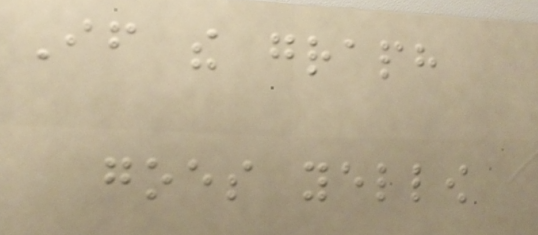If the graph
goes yellow
